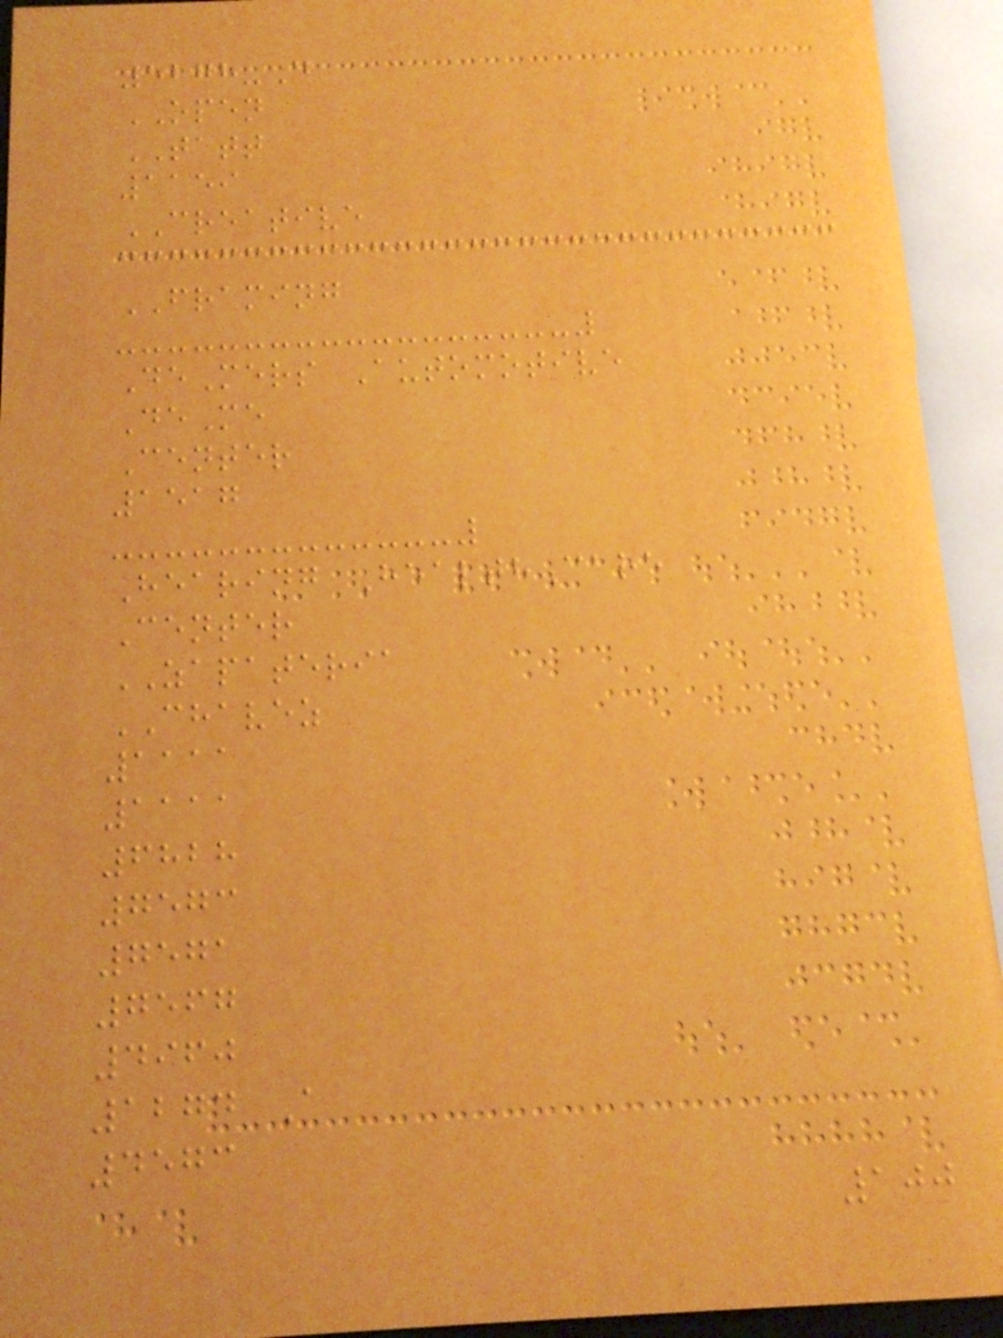5278-D
OPEN
TATT
1159
CREATIVE
FRAMING
DeMers Automotive
DeMe
Center
1517
Hearing HealthCare
Center
ZAPATERIA
CHAVEZ
1111
1111
6828
7573
7571
7567
4960
1274 A
4573
100
